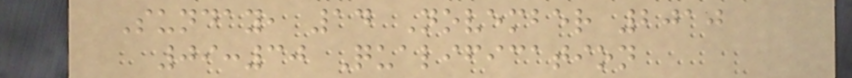Sunday, 14 November 2010
09:30 Qualification
